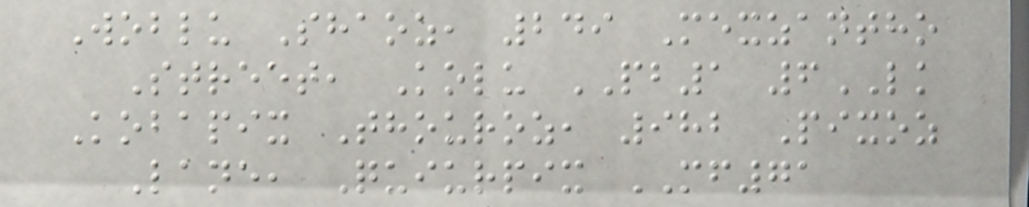Woblu Shaoz, 249 Mexzantho
Street, Kolu PB1 6LK
Kobapix Thouroz, 982 Pixoz
Lane, Quiurpix MF71
